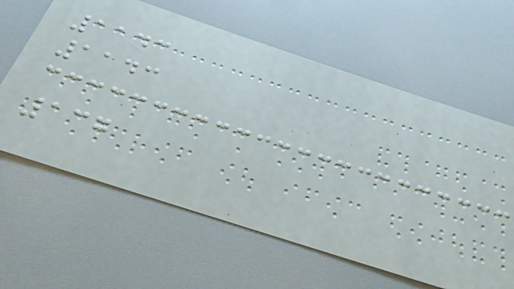1143
1143
137
